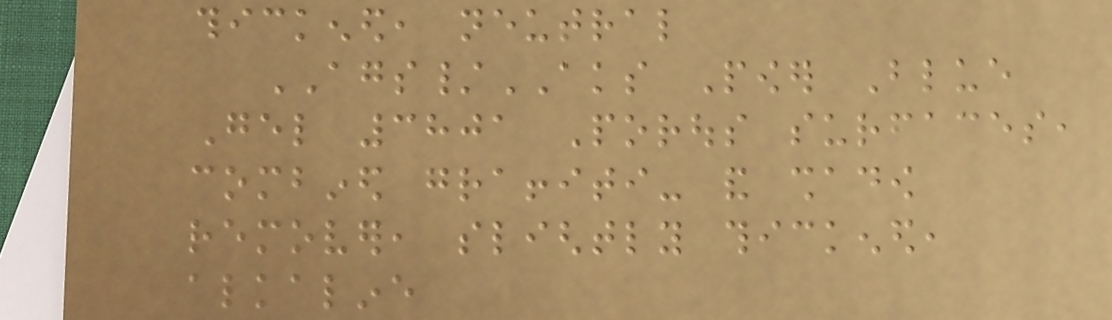thickened, neutral
AGS/AKS Power Blue
Gel 3801 Porous surfaces,
combined graffiti- and shadow
remover, slightly thickened,
alkaline
